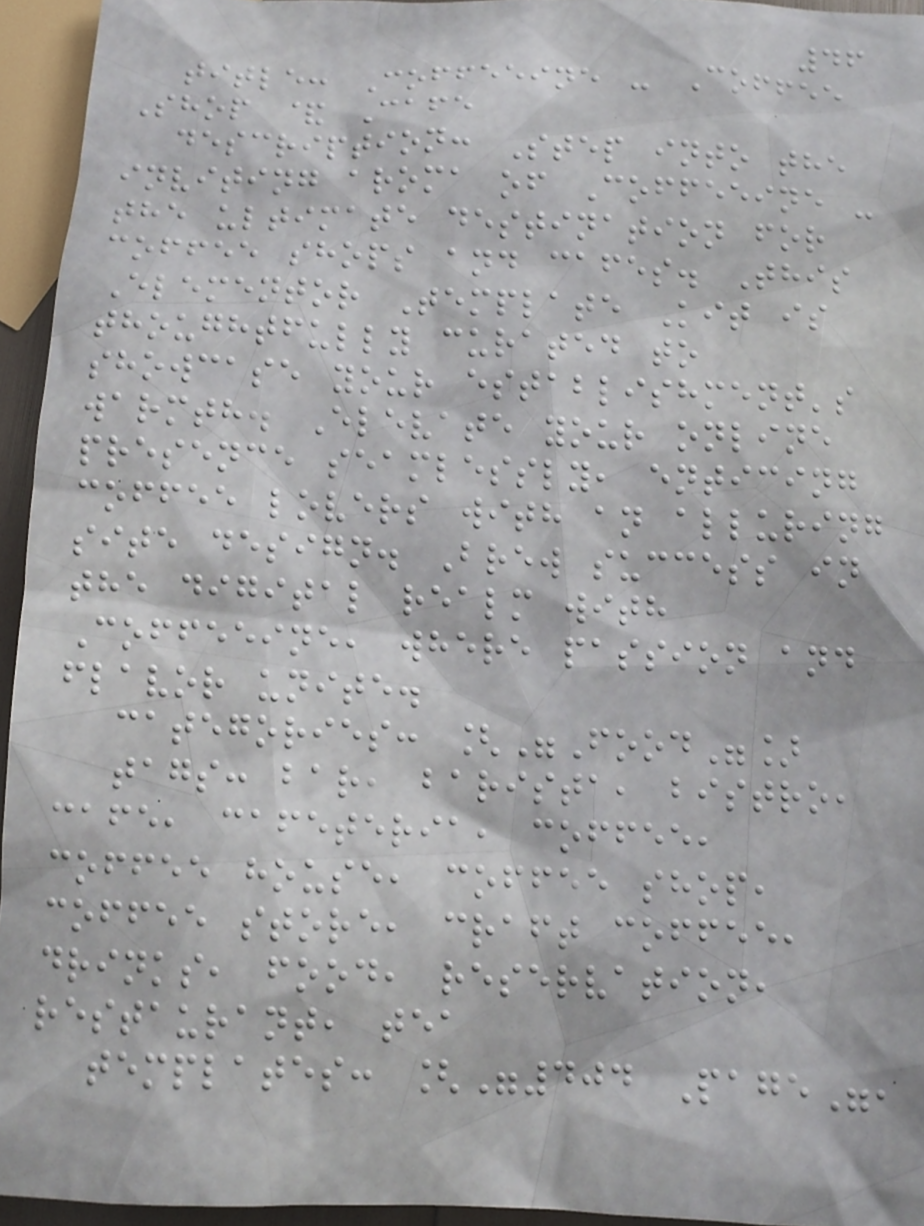46
title: Coffeeine - Coffee
Shop & Cafe
description: Step into the
inviting aroma of Coffeeine -
the ultimate destination for
coffee shops and cafes. This
Elementor Template Kit is
thoughtfully curated to
showcase your establishment's
warmth. Elevate your online
presence seamlessly, enticing
coffee lovers with an alluring
site design. Brew success in
the digital realm with
Coffeeine, where passion and
flavor unite.
categories: ["Food"]
tags: bar, barista, bistro,
cafe, cafeteria, coffee,
coffee house, coffee shop,
coffee store, craft coffee,
drinks, food, reservation,
restaurant, tea
templates: ["404 Page",
